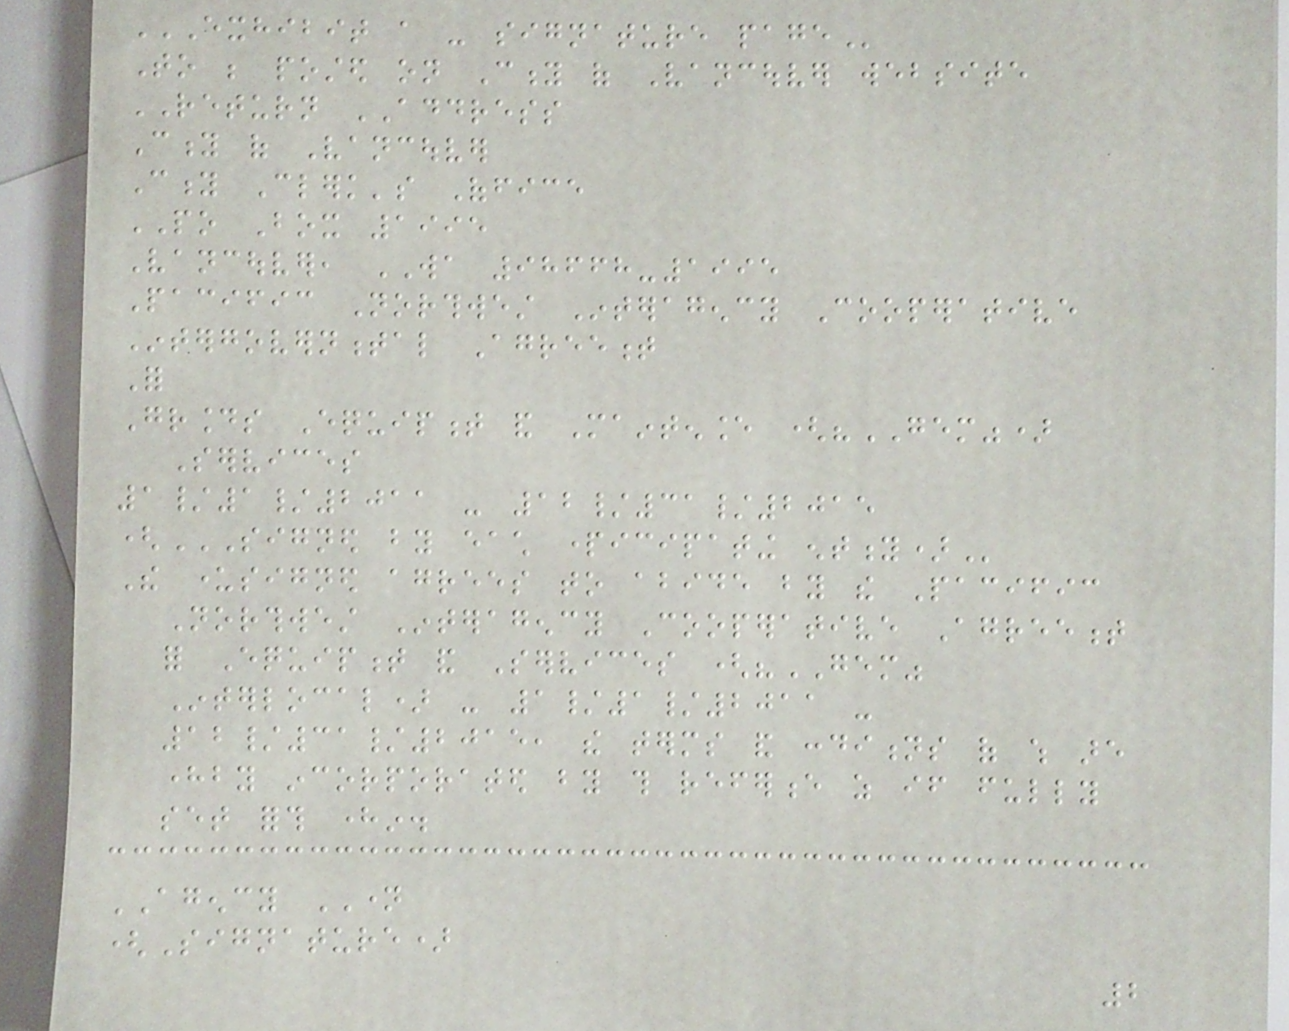EXHIBIT A - SIGNATURE PAGE
To be posted on City of Vancouver website
RETURN ADDRESS
City of Vancouver
City Clerk's Office
PO Box 1995
Vancouver, WA 98668-1995
Pacific Northwest Interagency Cooperative
Intergovernmental Agreement
For
Grounds Equipment and Maintenance ("GEM")
Services
1/1/2011 - 12/31/2015
(SIGNED BY EACH PARTICIPATING ENTITY)
The undersigned agrees to abide by the Pacific
Northwest Interagency Cooperative Agreement
for Equipment and Services ("GEM"
Interlocal) - 1/1/2011 -
12/31/2015, the terms and conditions of which are
hereby incorporated by this reference as if fully
set forth herein.
AGENCY NAME
(Signature)
2
